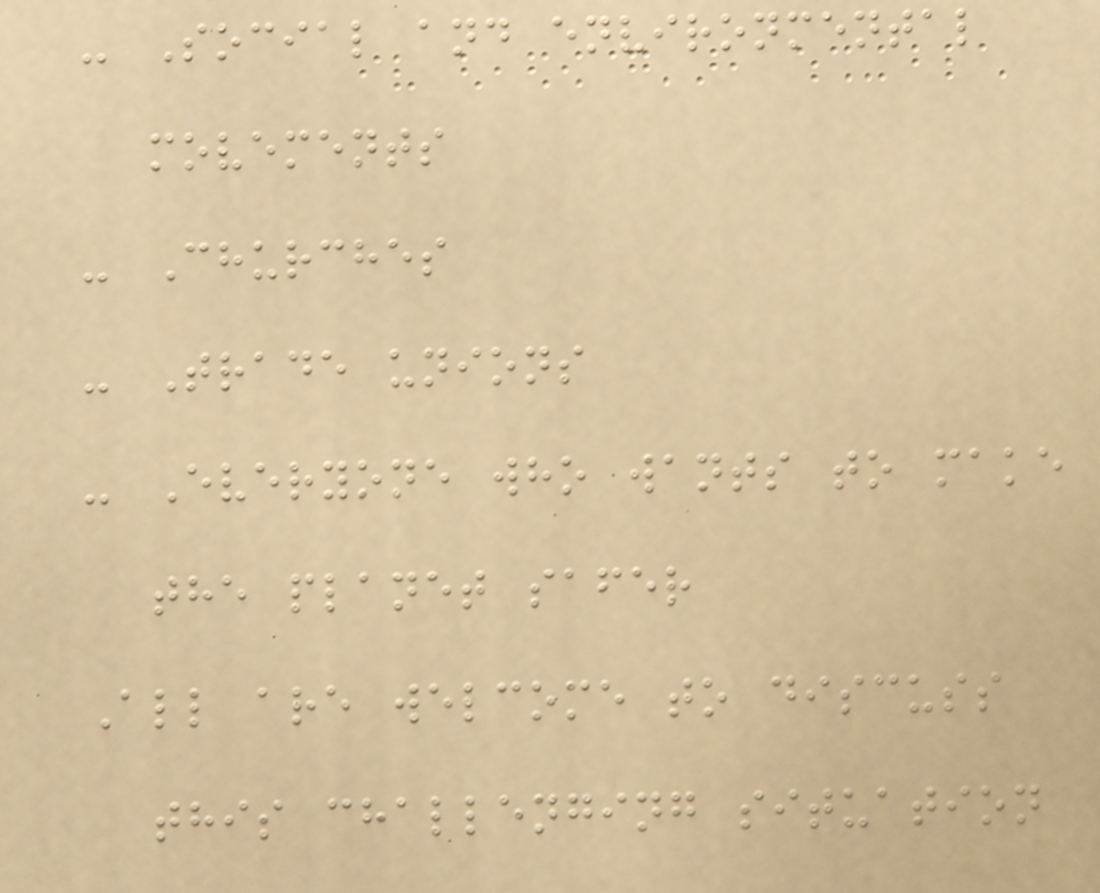- Social and environmental
movements
- Churches
- Trade unions
- Everyone who wants to make
the planet safer
All are welcome to discuss
this challenging situation
